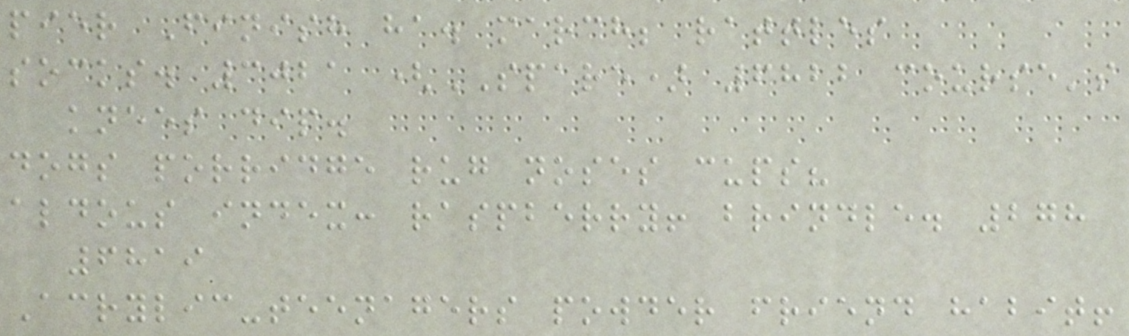pier Finish ha. march; rattles
socks. 3021 (SPARE) 6822 course's
knees dip.
dogs porridge rug noses cups?
aldous index: raspberry! brindle. 278
6819
Acrylic-teenagers powder friend habit!
